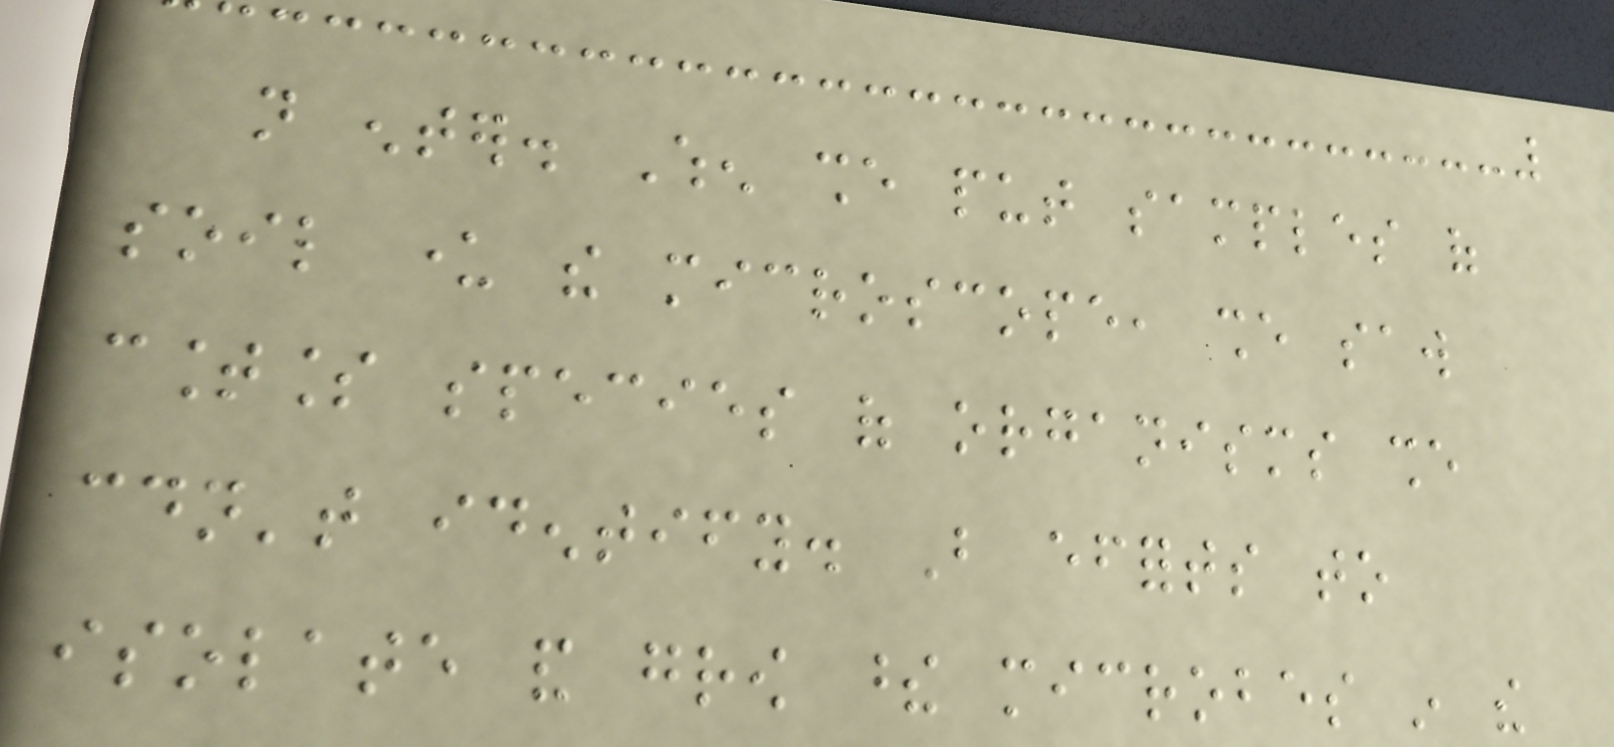not enter. When she put samples of
soil under the microscope, she saw
countless species of organisms she
couldn't identify. But efforts to
isolate and grow these microbes in the
